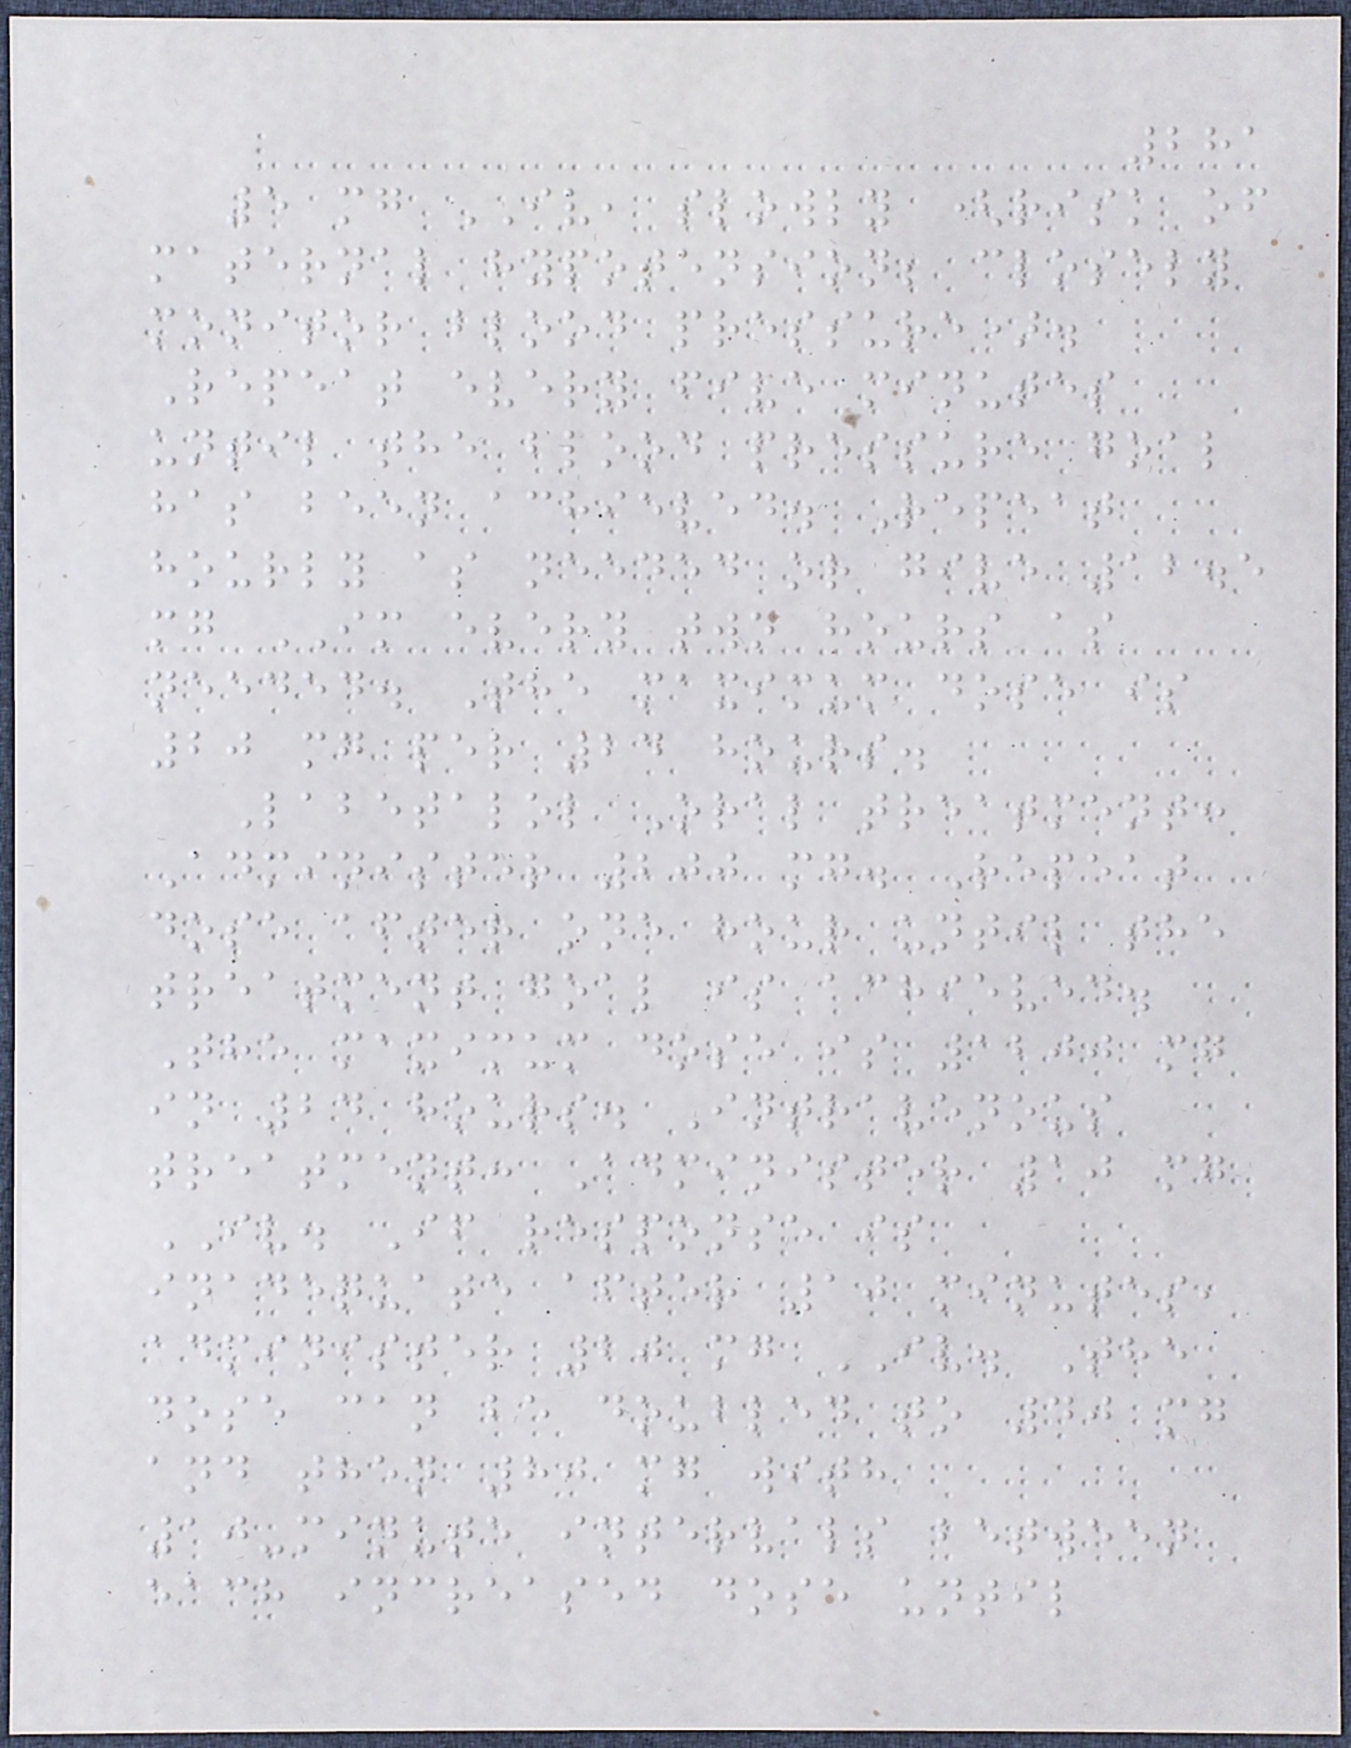281
5 mg IV, slowly (risk of
maternal hypotension; closely
monitor blood pressure).
Repeat every five minutes
until the blood pressure goal
has been achieved. Repeat
hourly as needed or give 12.5
mg IM every two hours as
needed. The maximum dose is
20 mg per 24 hours.
Labetalol Oral treatment:
Administer 200 mg. Repeat
dose after one hour until the
treatment goal is achieved.
The maximum dose is 1200 mg
in 24 hours. Intravenous
treatment: Administer 10 mg
IV. If response is
inadequate after 10 minutes,
administer 20 mg IV. The
dose can be doubled to 40 mg
and then 80 mg with
10-minute intervals between
each increased dose until
